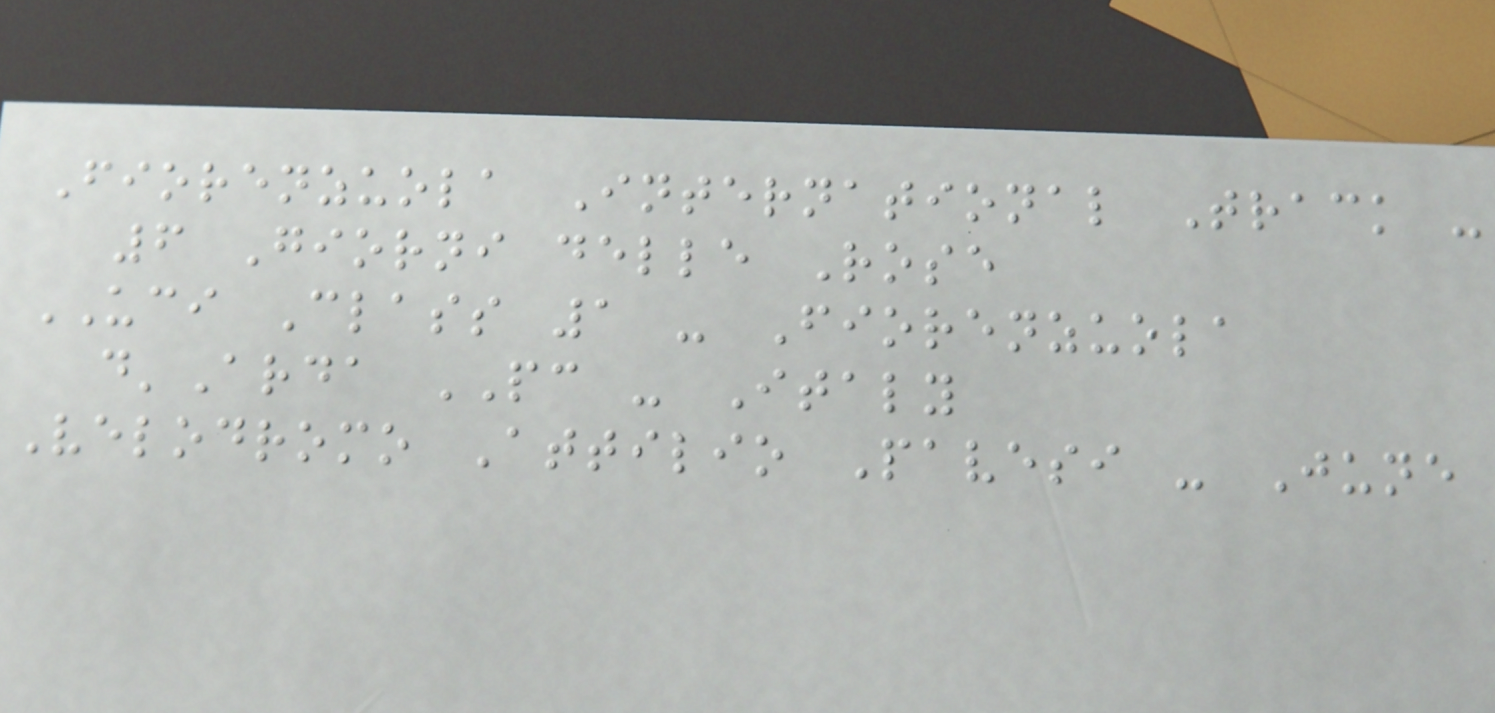Fiorenzuola International Track -
6 Giorni delle Rose
UCI Class 1 - Fiorenzuola
d'Arda PC - Italy
Velodromo Attilio Pavesi - June
